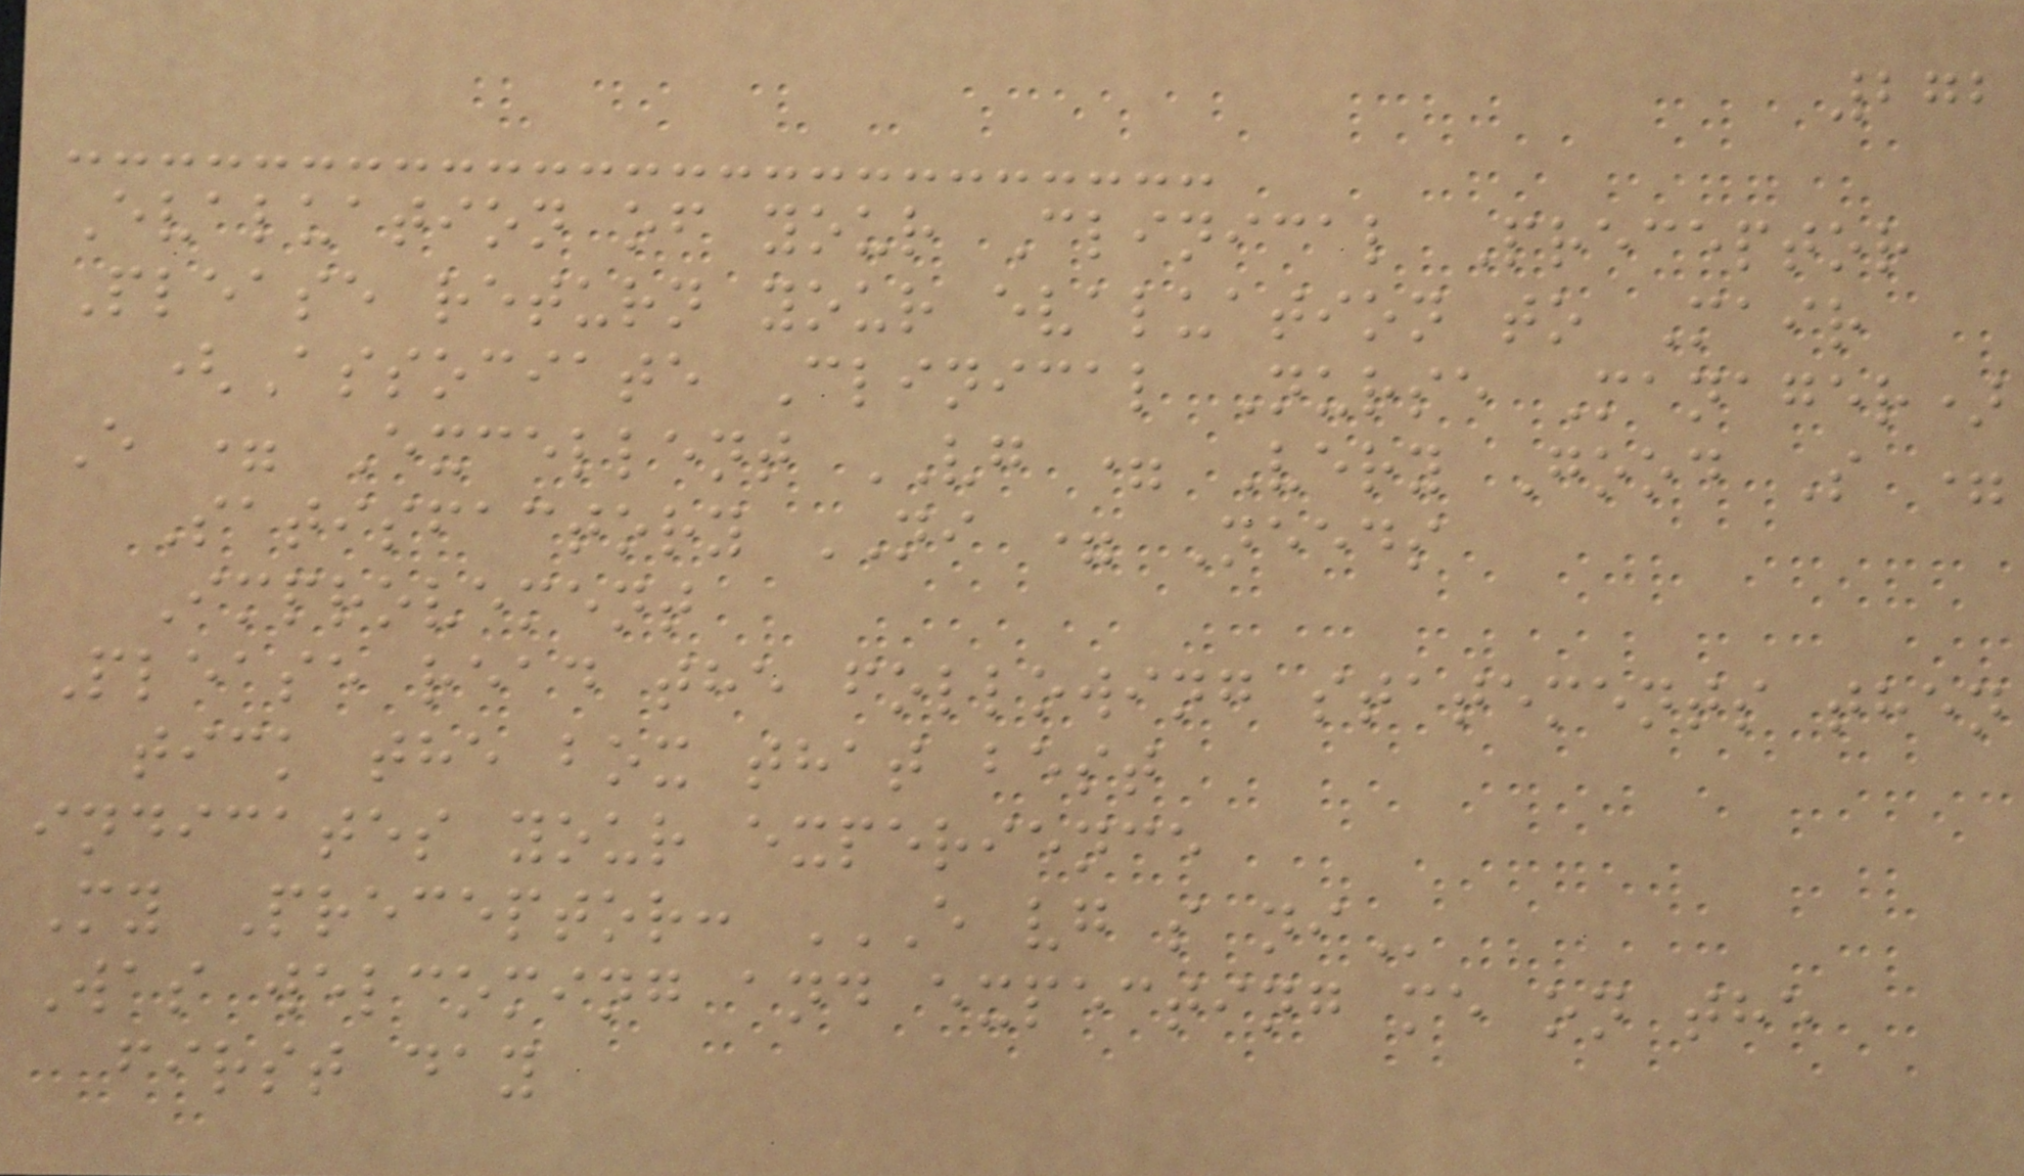272
Evaluation of your Clinical Preceptor
Please return your evaluation to Mair
(Associate Clinical Nurse Manager)
E = Excellent VG = Very Good S =
Satisfactory NI = Needs
Improvement
Please read the following statements then
tick the box that best
indicates your experience
My Preceptor: E VG S NI
Was welcoming and expecting me on the
first day
